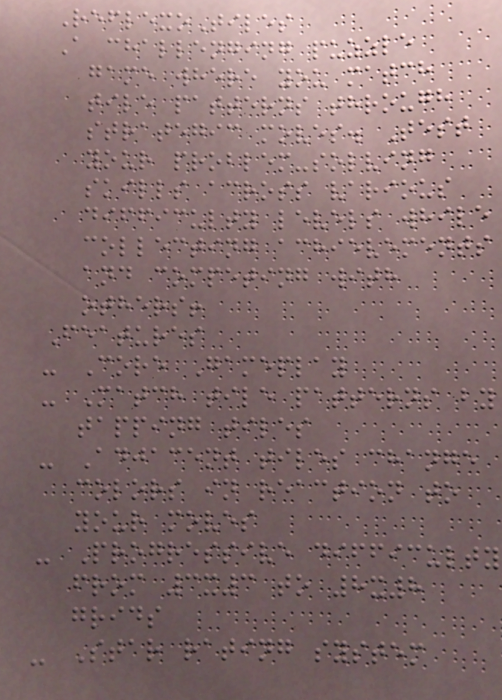ReflexoTiles
A challenging puzzle
game where you match
tile patterns through
strategic moves. Test
your problem-solving
skills across various
difficulty levels while
collecting achievements
and competing with
others!
Features
- Core Gameplay
- Match tile patterns by
tapping tiles
- Adjacent tiles change
colors in reaction to
your moves
- Progressive difficulty
from 3x3 to 8x8
grids
- Star rating system
